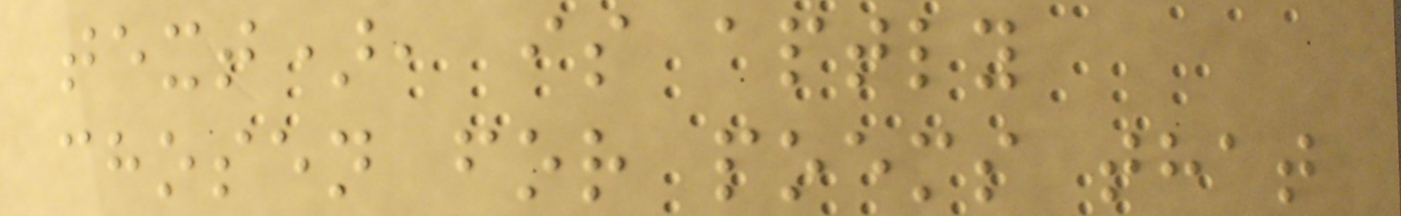text), is aptly
chosen for poems that
